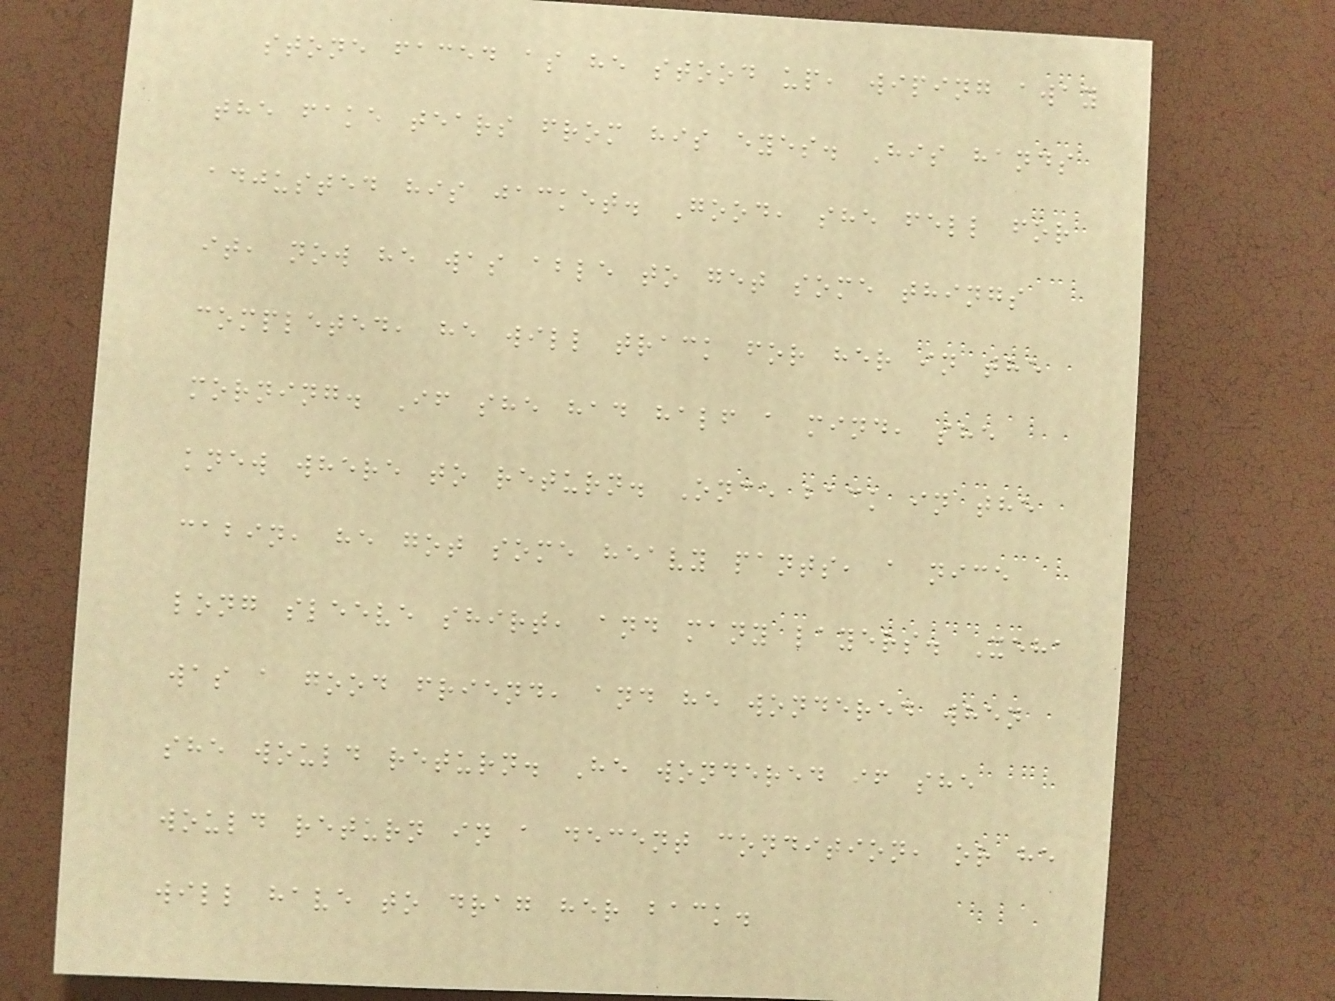stone faced as he stood up, wiping away
the fake tears from his eyes. His hands
adjusted his jacket. Good, she fell for
it, now he was able to get some things
completed, he will track for her in the
morning. If she had half a mind, she
knew where to return. Once back in the
cabin, he got some heavy pants, a nice
long sleeve shirt, and many layers. Xeha
was a good friend, and he wondered when
she would return. He wondered if she
would return in a decent condition, or he
will have to drag her back.
